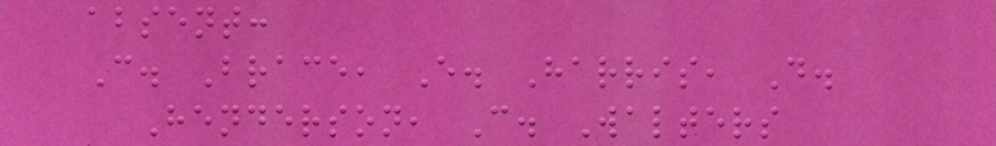absent:
C. Brace, E. Harris, D.
Henderson, C. Walters
